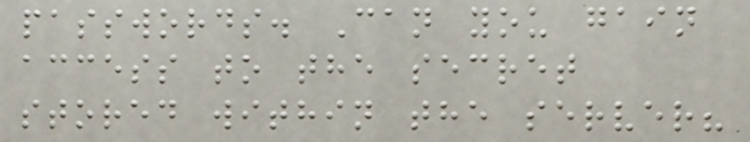passwords. Can you gain
access to the secret
stored within the server?
